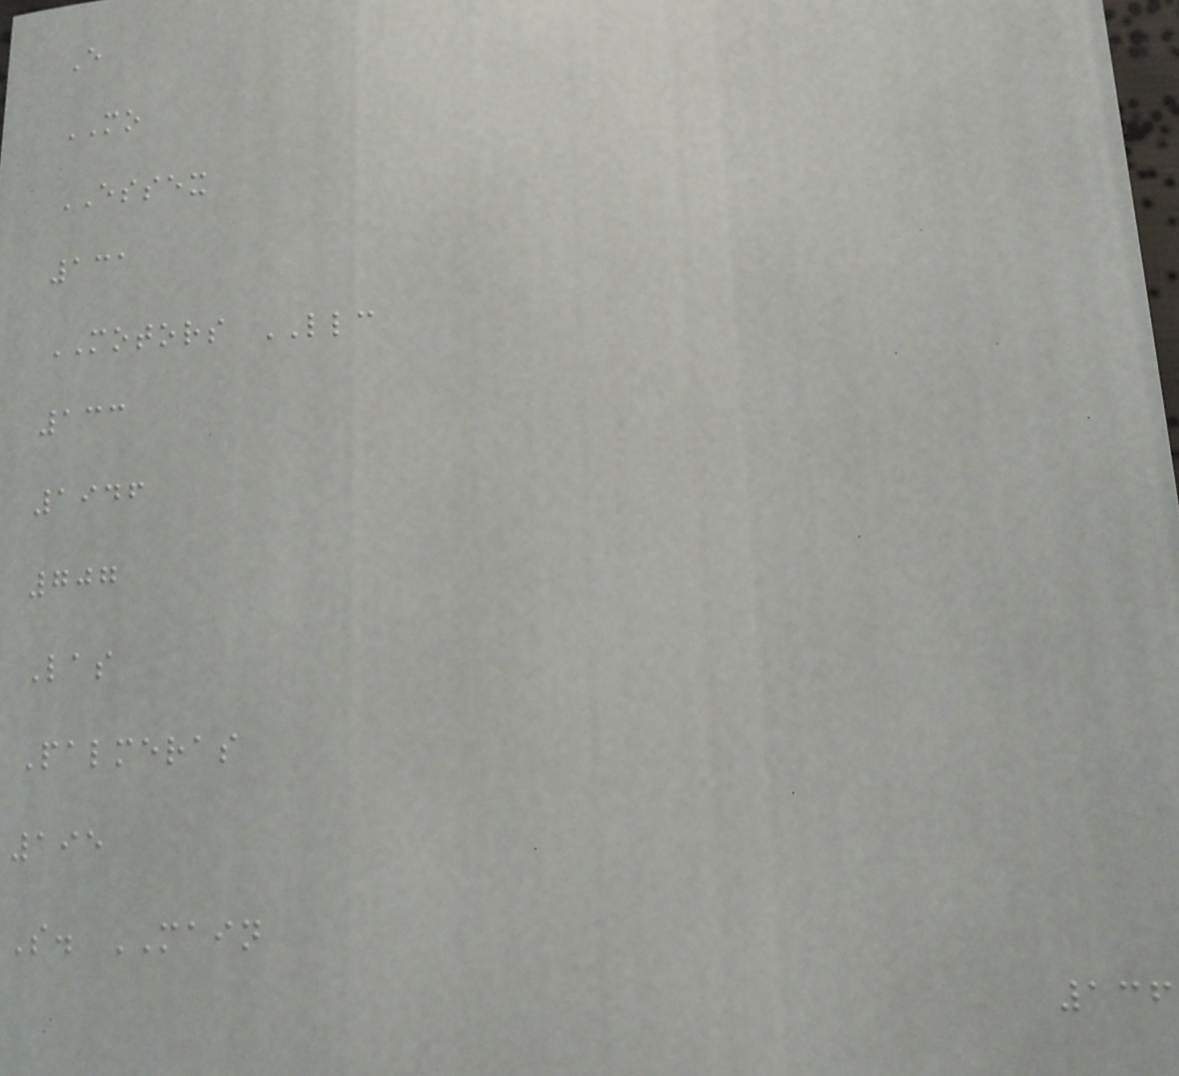E
MO
ESSEX
131
MOTORS LLC
133
1946
707
Las
Palmeras
195
S. MAIN
136
